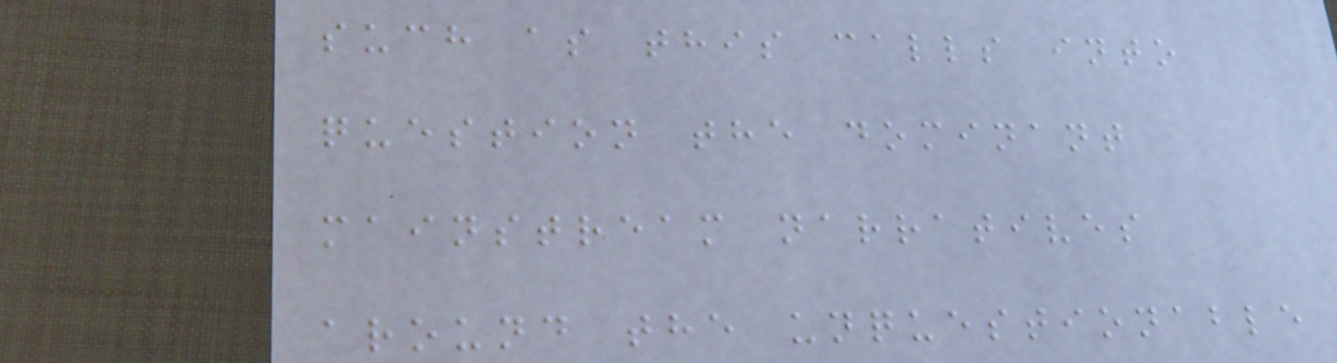such as this calls into
question the dominant
mainstream narratives
around the unquestionable
